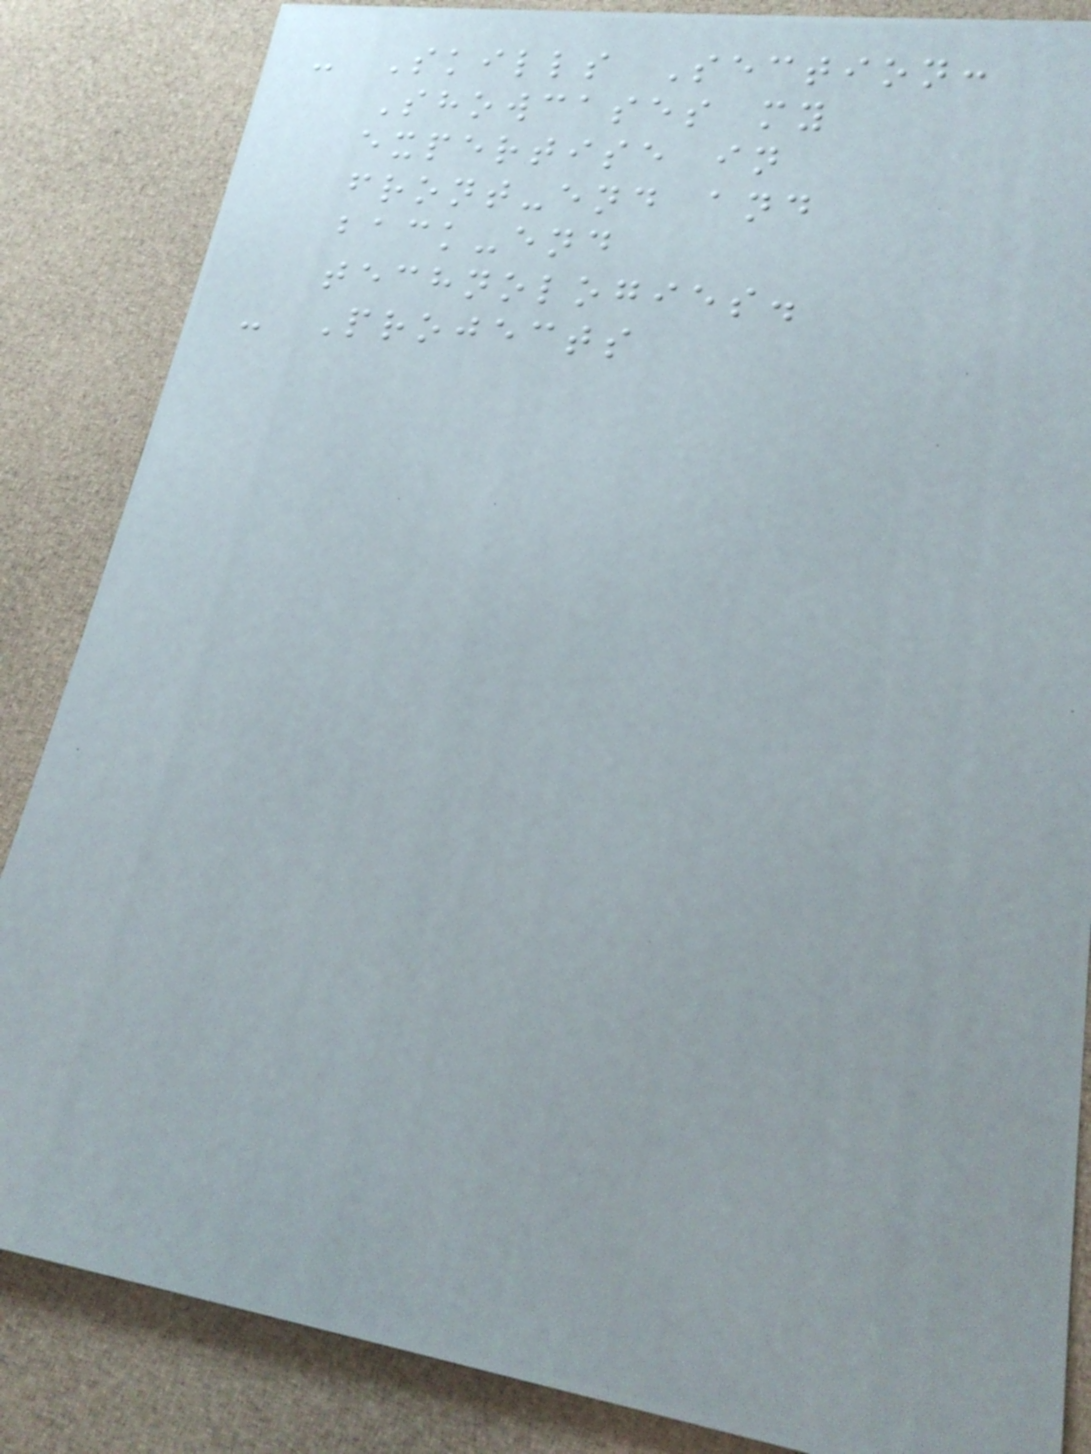- Skills Section:
Showcases my
expertise in
front-end and
back-end
technologies.
- Projects
